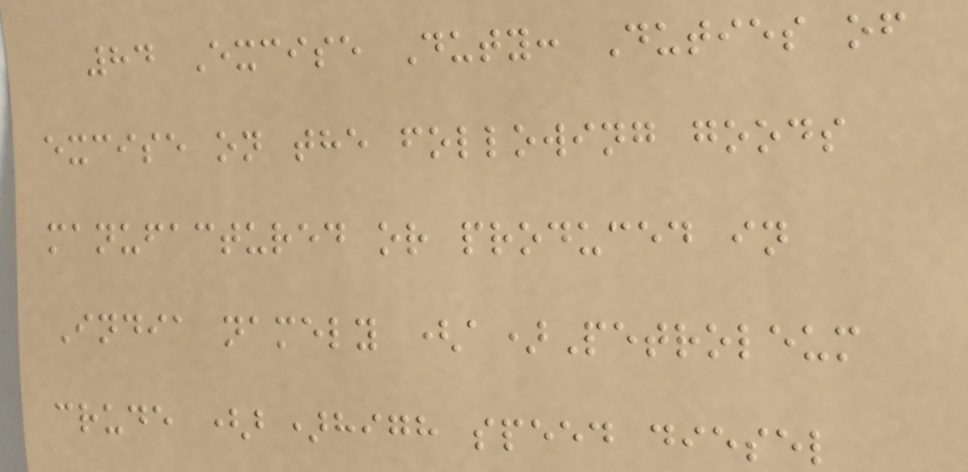84 Excise Duty: Duties of
excise on the following goods
manufactured or produced in
India namely (a)Petroleum
crude (b)high speed diesel
